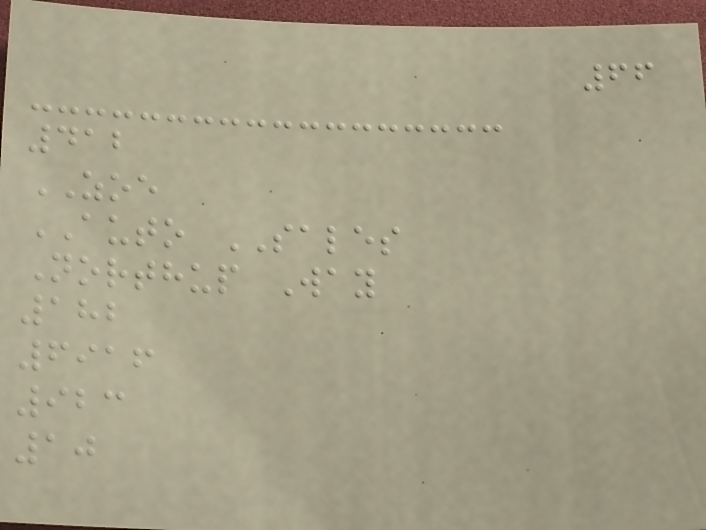66
412
ZOE
AUTO SALES
Northup Way
182
6916
923
10
